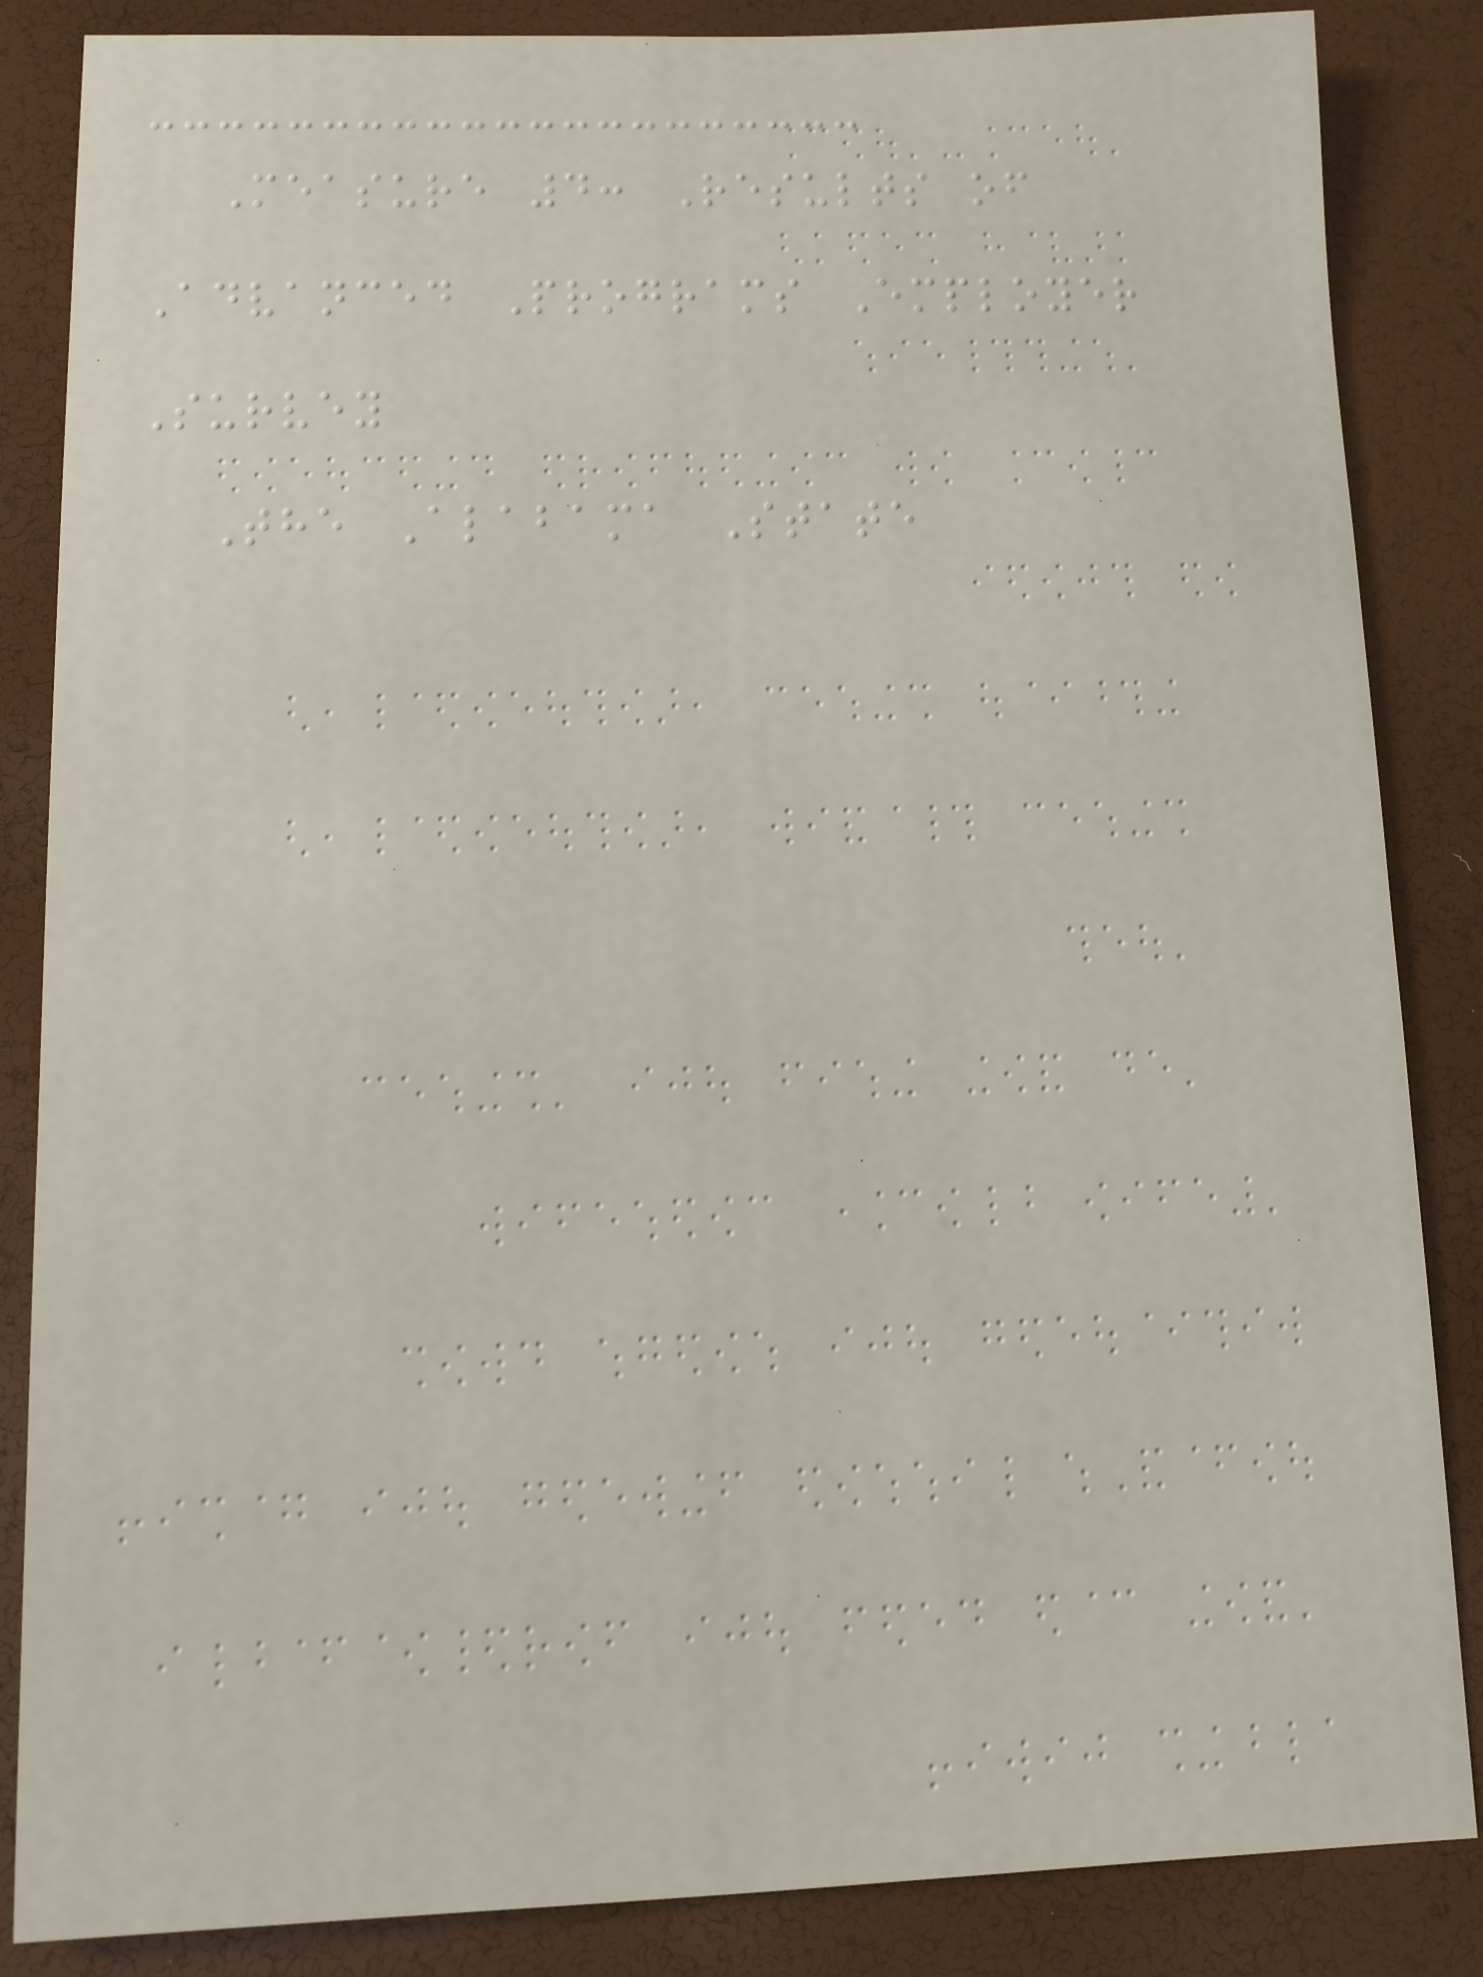Measure 4: Results of
Advanced Programs Employer
Survey
The Alabama State
